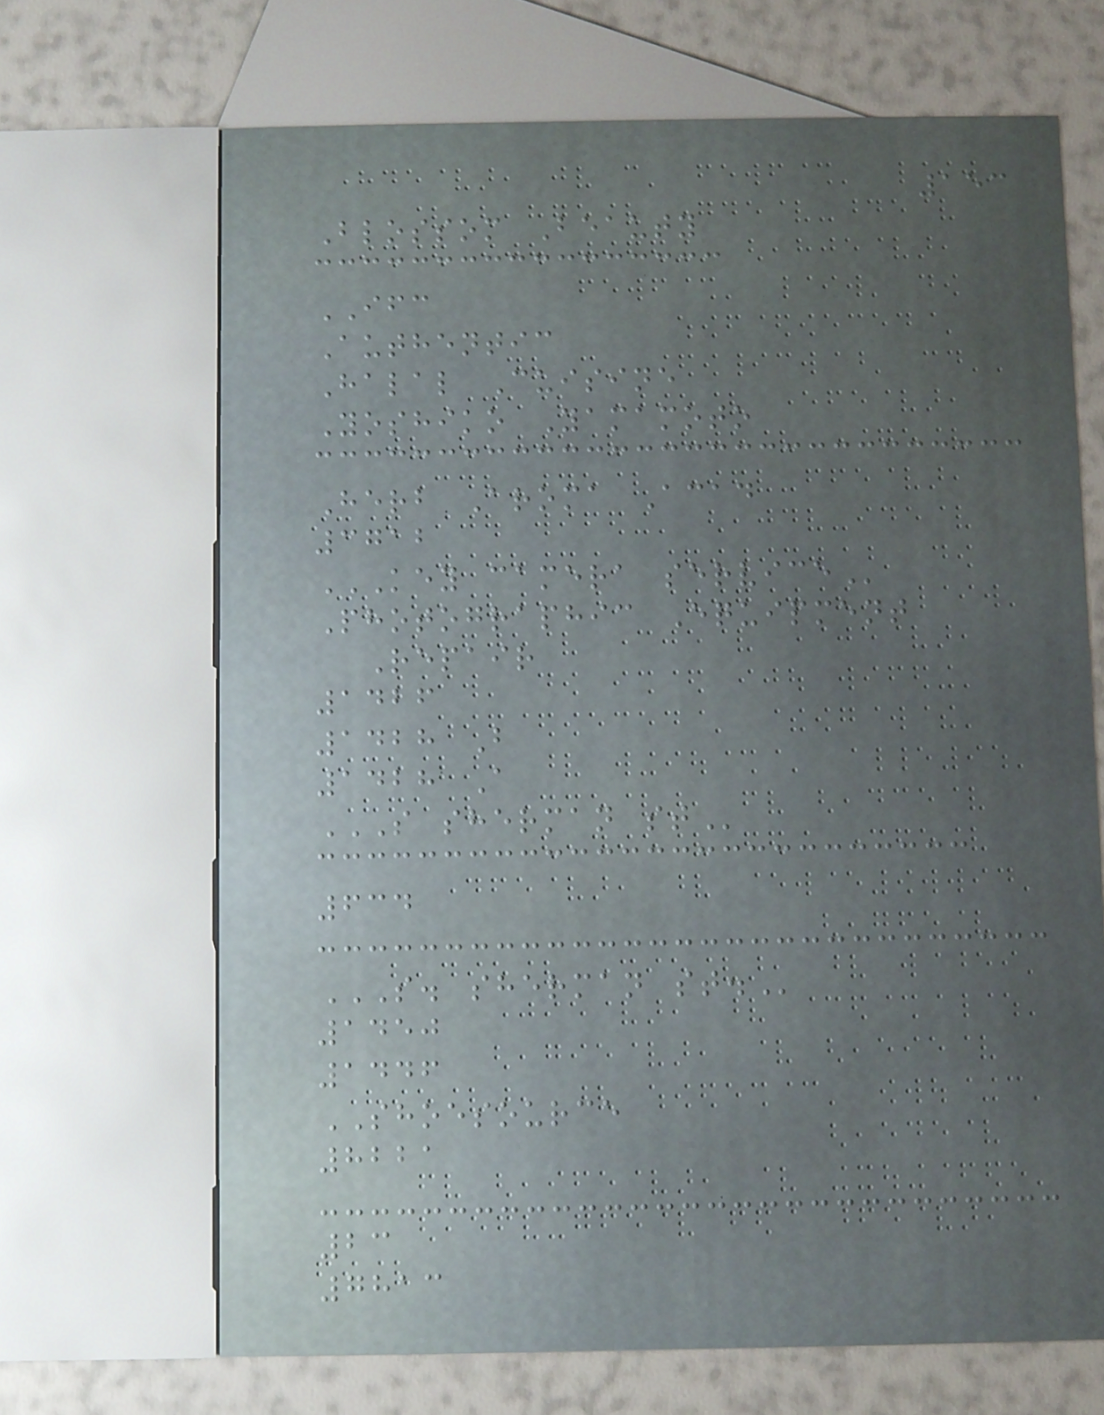153
Blossom Beauty
IFC
Authentic
Halal Cuisine
Yoshiko Yamamoto
Herb Aroma Acad
3712
KEY CAMERA SERVICE
Photographic Equipment
Repair
1426
1428 B
1428 A
S SHERMAN ST
634
S. SHERMAN ST.
1450
1446
SHOESOURCE
8221
23
7813
